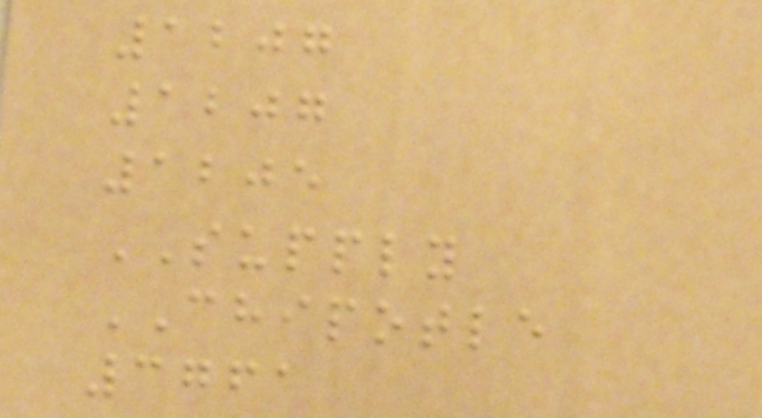1207
1207
1205
SUPPLY
CHIPOTLE
3761
